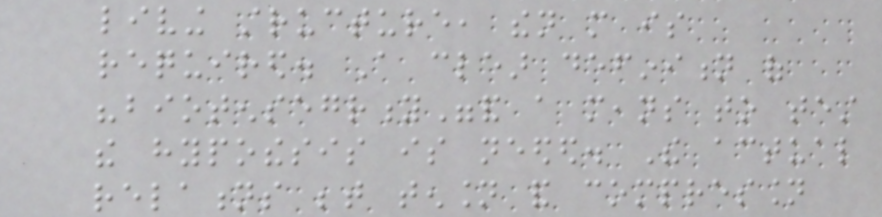living structure, then more is
required. A clear definition of
"biotensegrity"and a means to test
the hypothesis is needed. The actual
relations between tension and compression
